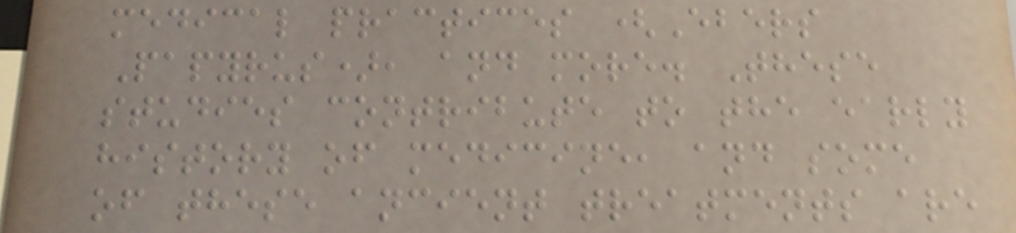medical practices (Ebers
Papyrus), and more. These
studies contribute to the early
history of medicine, and some
of these ancient treatments are
